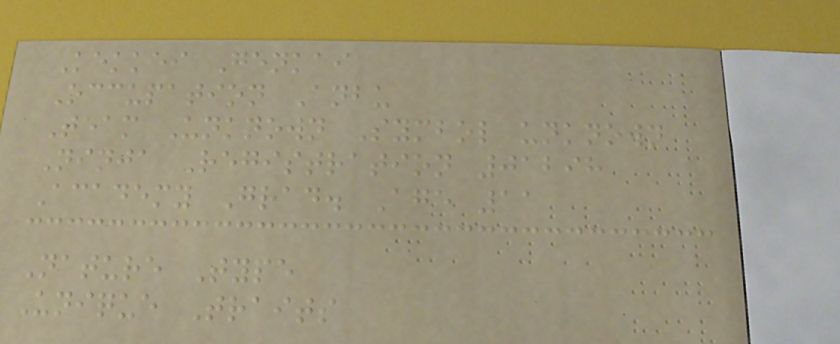Kekkei Genkai
Occupation Anbu
Team Unknown Symbol unknown
Ninja Registration 01298
Academy Grad. Age 11
Nature Type
Unique Traits
